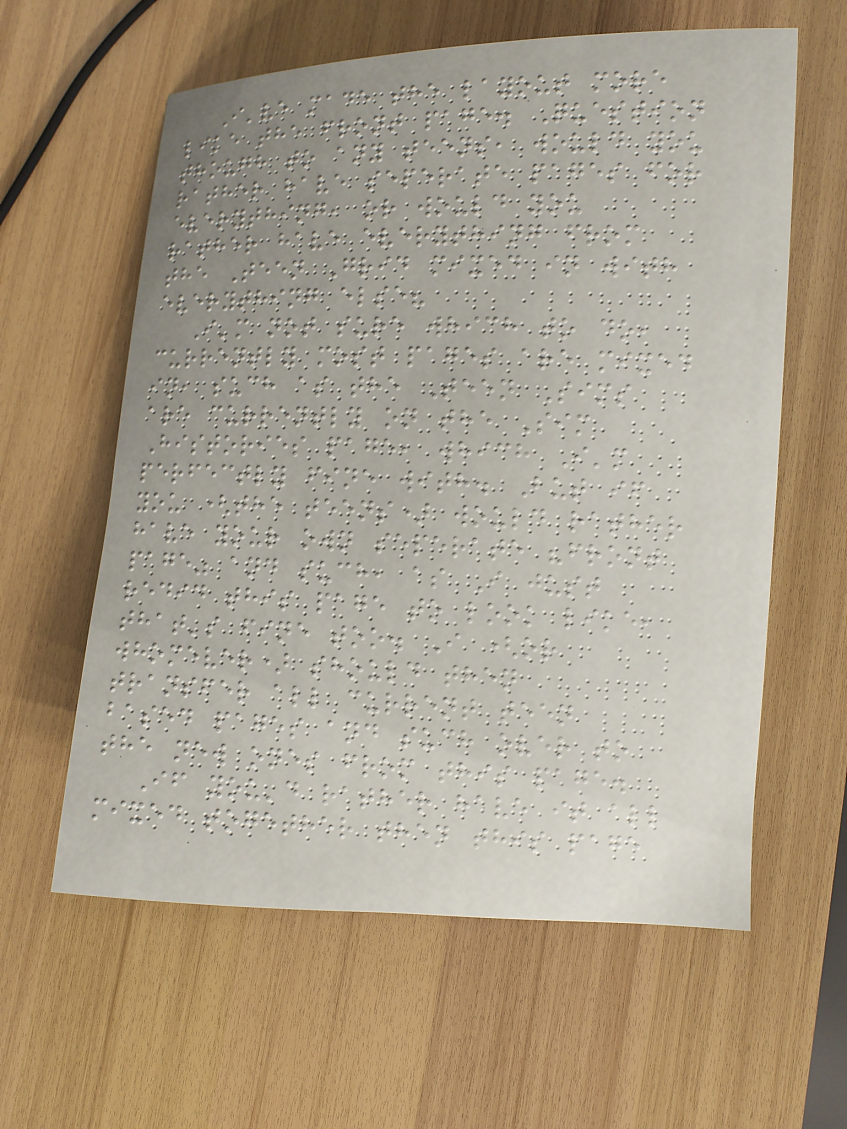I've made the layout more
like the front page. Question
though to any teens, would you
rather have seperate pages for
everything, or would you
rather have everything from
the Teen Grid mixed in with
everything else?
I'm not sure which to do,
currently most pages are mixed
in, such as the Teen Sims
are currently on the Sim
Histories page, which I'm
perfectly fine with. But if
you (the teens) would rather
have your own seperate "front
page" and such, as I just
redid this page to look like,
that's fine too. I (or
whomever) should then
transfer all current teen
based pages and such over to
the new ones from this page.
If you'd rather have it all
mixed together then this page
